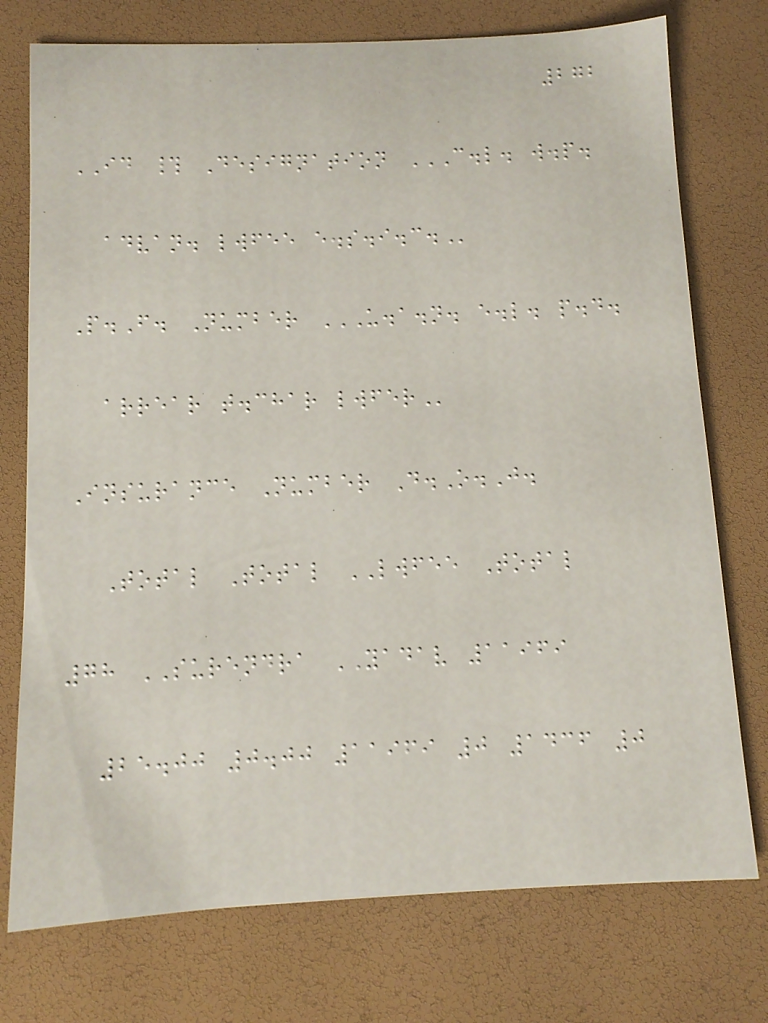272
ID # Designation C.L. W.P.
ADVAN. LWFEE E.S.I.C.
P.F. Number U.A.N. E.L. P.D.
ARREAR T.CHAR LWFER
Insurance Number D.O.J.
Total Total LWFEE Total
78 SURENDRA YADAV 11969
25.00 0.00 11969 0 1436 0
